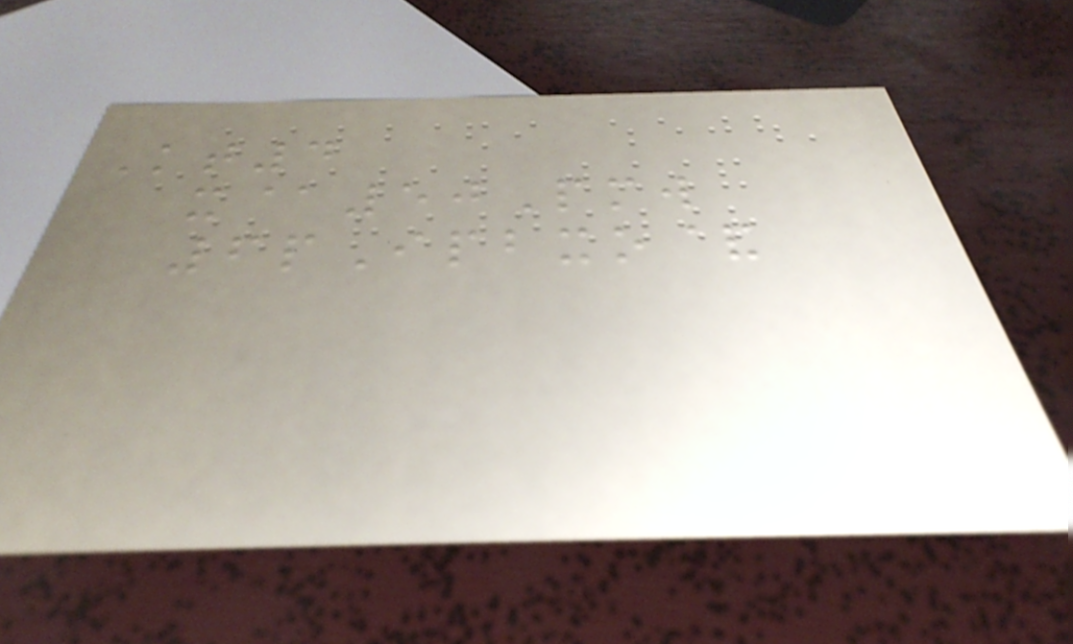Kt4
x@50Pmw
6pIpbxo&
